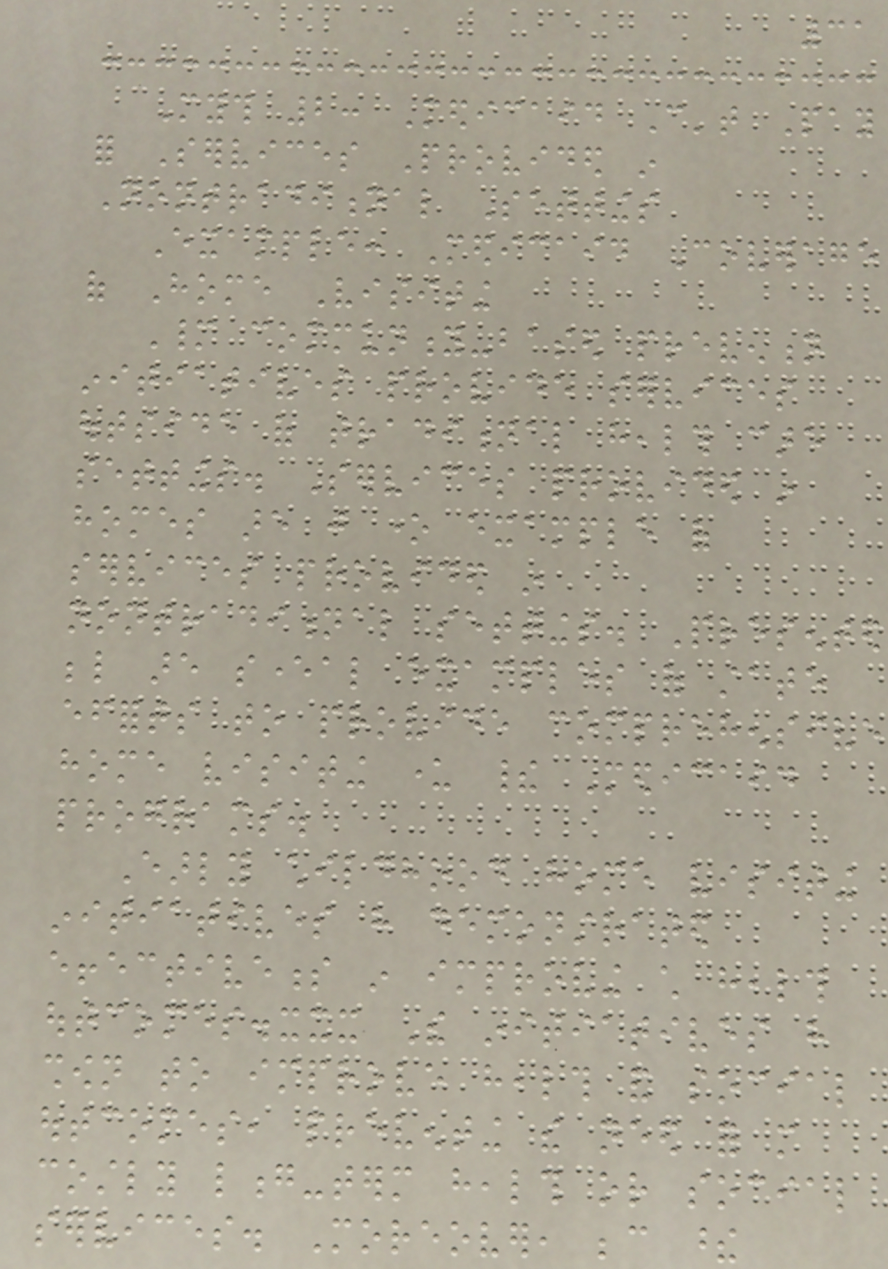31
Myth 2: Medicaid Can't Pay
for Services Provided in
Nontraditional Settings
Example: Medicaid Coverage
of Home Visiting
Many community-based prevention
initiatives provide services
outside of traditional health care
settings. Services provided in
homes are just one example of
services provided in
nontraditional settings. Presented
below are several examples of state
efforts to provide comprehensive
home visiting under their Medicaid
programs.
Early childhood home visiting
initiatives have demonstrated
effectiveness in improving child health
outcomes.xxx The initiatives have
shown to improve health and social
outcomes, preventing the need for more
costly long-term health or social
services. Moreover, because these
